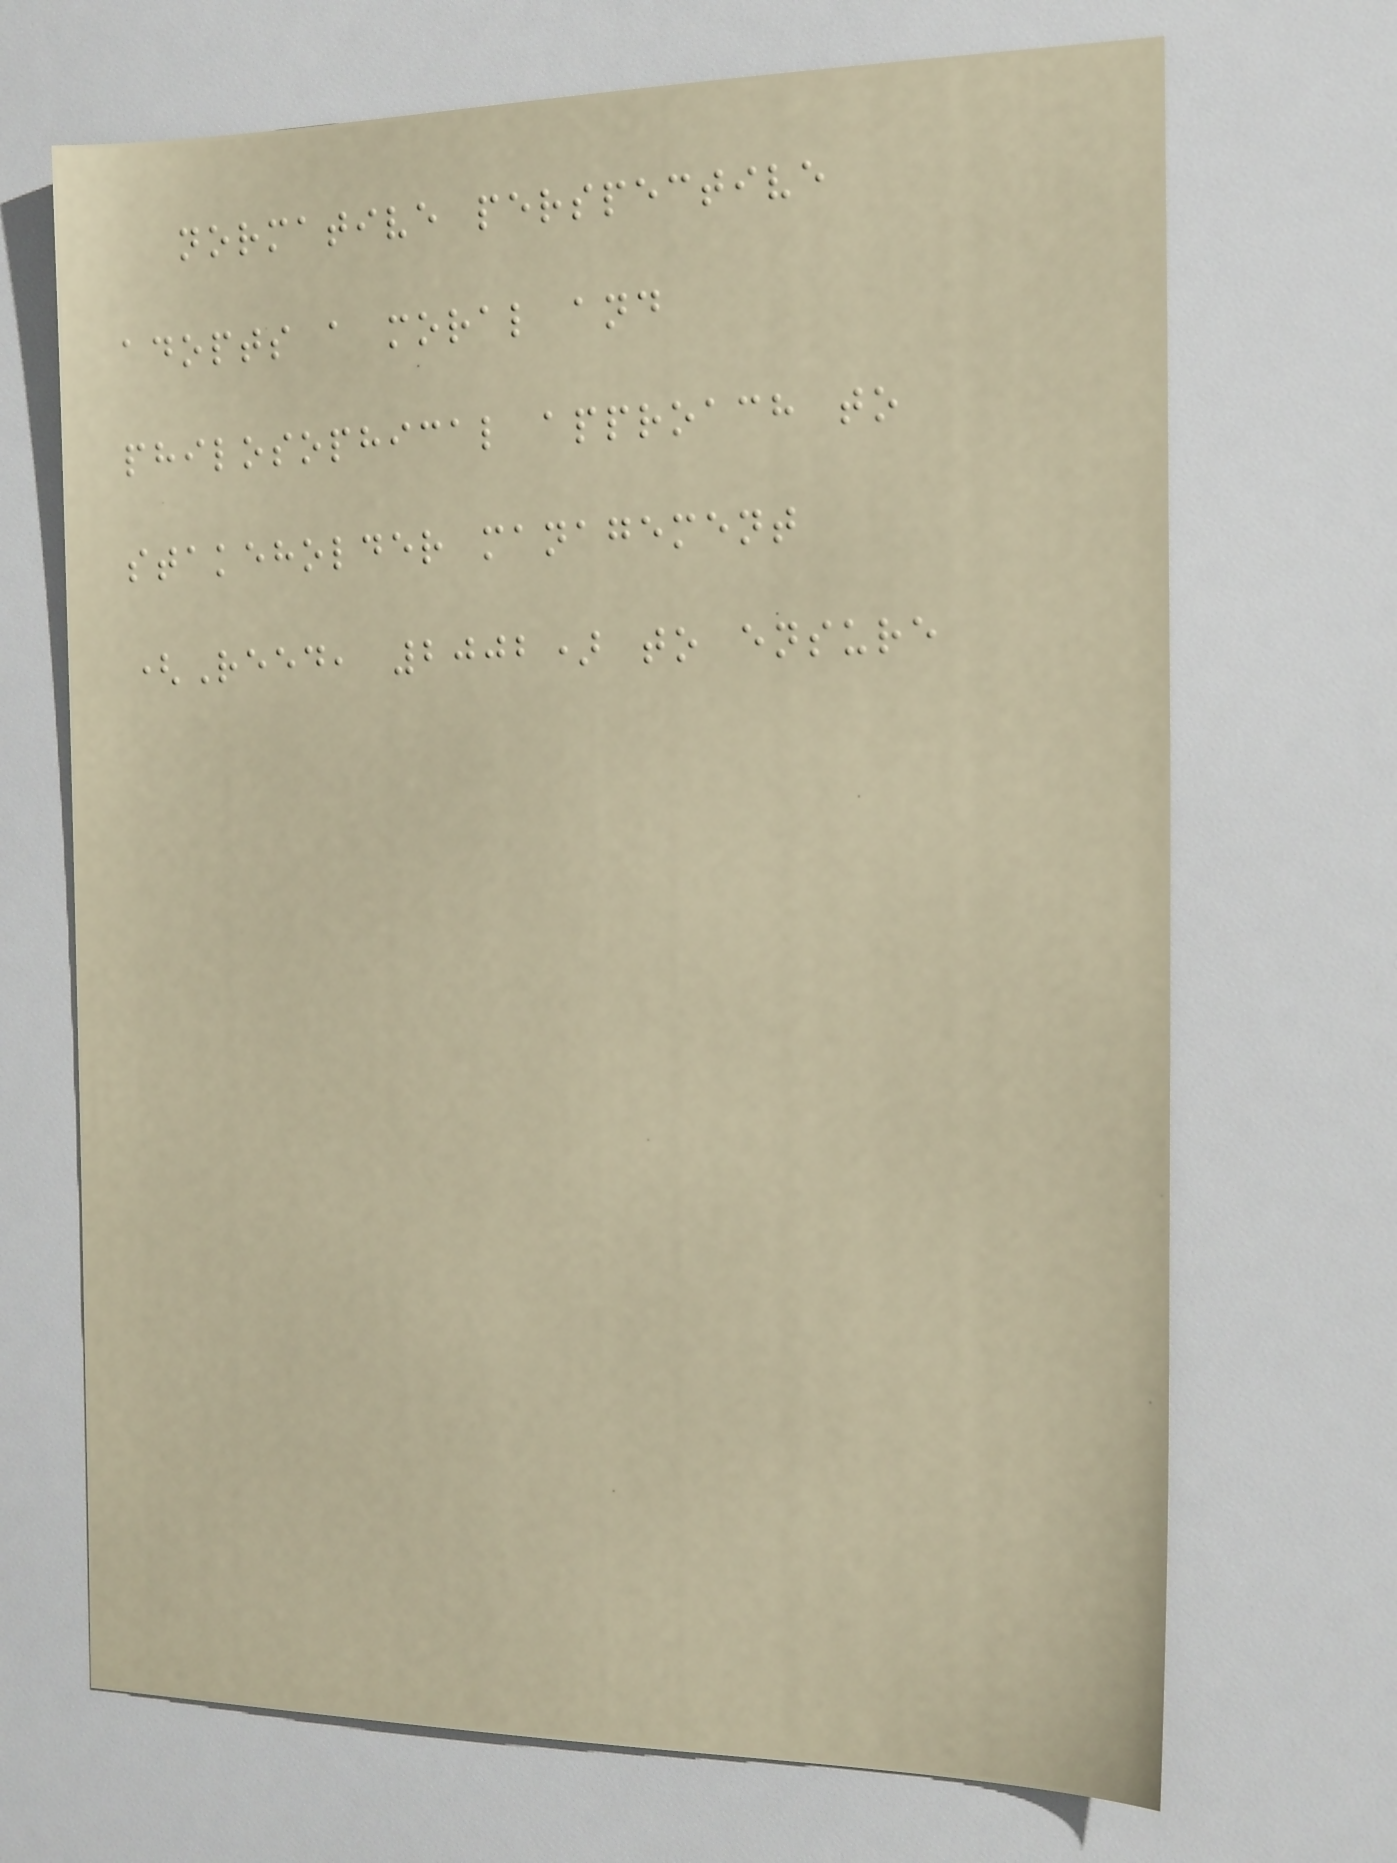normative perspective
adopts a moral and
philosophical approach to
stakeholder management
(Reed, 2002) to ensure
